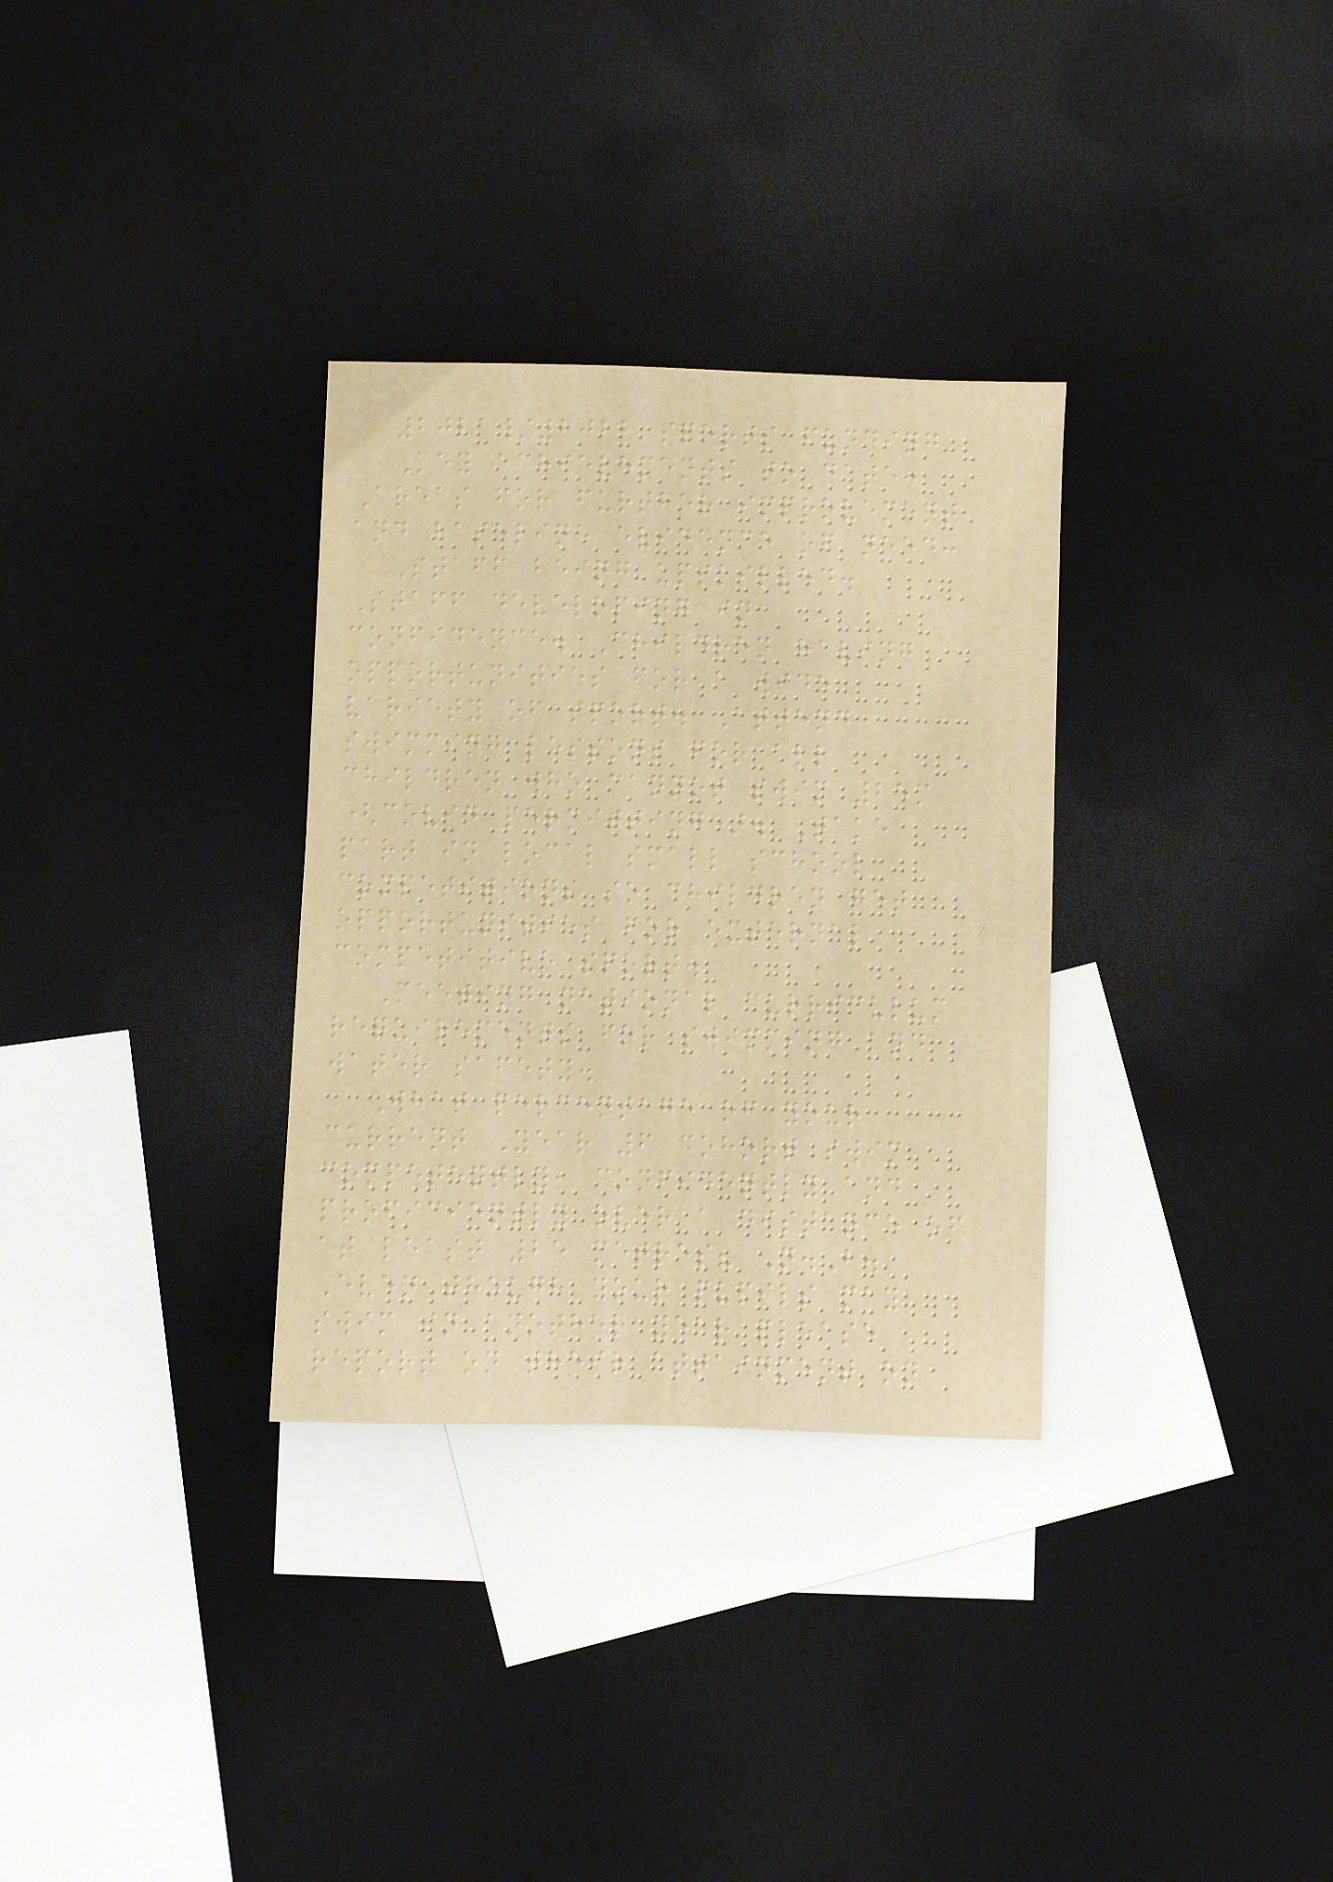2021/2022 sports funding
Key achievements to date:
Areas for further improvement
and baseline evidence of need:
Staff being upskilled.
Staff developing in
confidence. Children having
opportunities for a wide
variety of sport. Attend
swimming lessons for all
children who cannot swim 25m
(covid permitting). Take
part in local small school
competitions so children get
opportunities for external
competitive sport.
Meeting national curriculum
requirements for swimming and
water safety.
What percentage of your
current Year 6 cohort swim
competently, confidently and
proficiently over a distance of
at least 25 metres? N.B.
Even though your pupils may
swim in another year please
report on their attainment on
